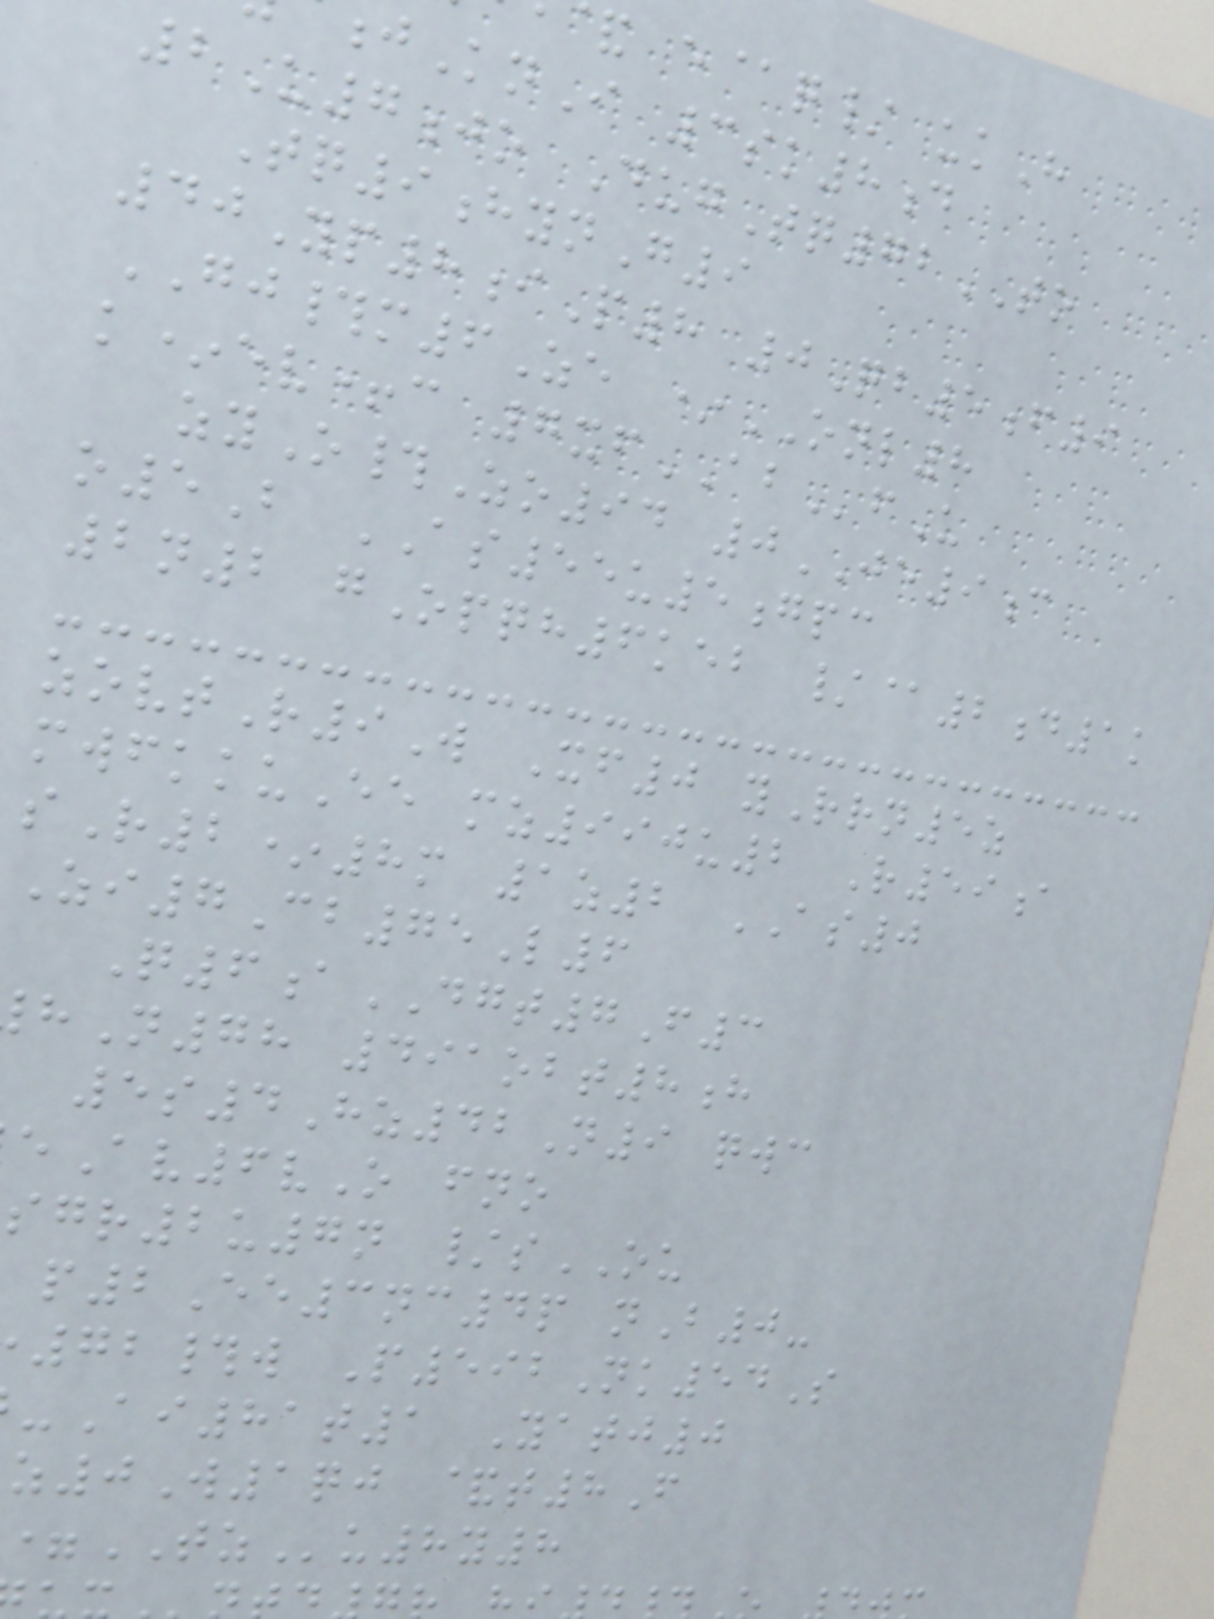e@q/ ukH
jKnI 3sk8d
2U7jo DugTq72TO
Tq9hynG9
40Yp8iP8 0Qb5f9
GJ#m6Ze *ONL8
k*ev+c 7xfABfU
zyO#Zo94 0JE9c
o5B AS55u5gpc
2n2 gOpqh6keb /@2d1k
zovtR9W Xf0 yRrn5z
mwfkkuEe mz990u2 R59a
sR2*8m 1z2 AS0
Zi7Cb75L6
Q6aDGT7F3
N78 491obt8h
5s4Hz42N9 qwc
Av6vO fno
sgr2u7n /sOU
p2Ee3nc4p nB0-
72#w P592Nk54S
-Ai81t1 Yatj0
z0W1qj &t8F
=TZu8y8
